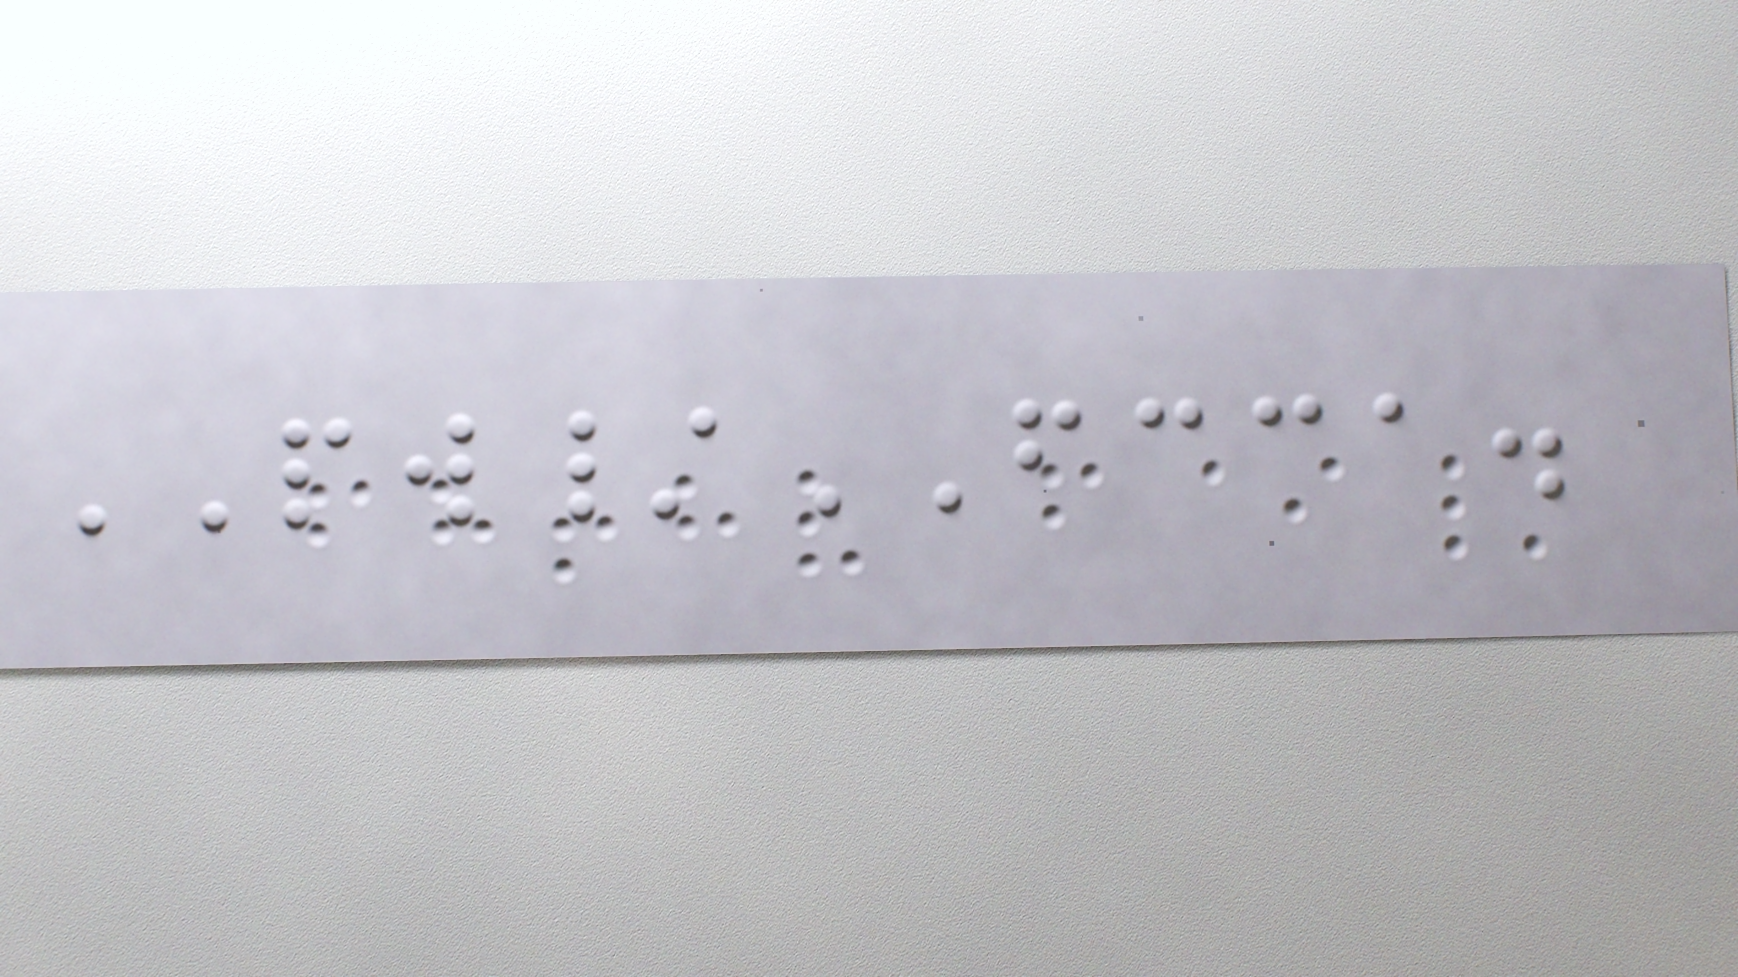PW/FCCA.
